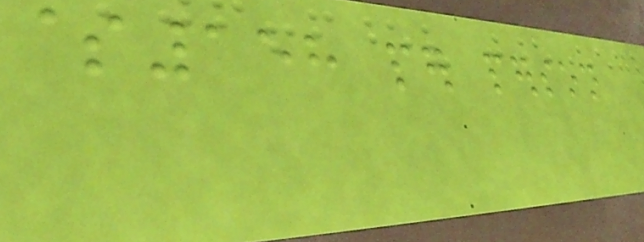$158 per person
